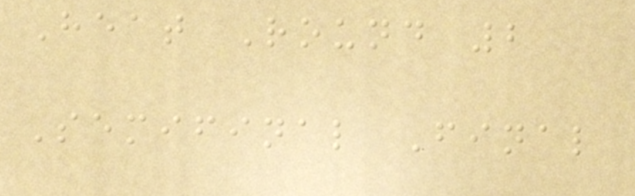Heat Round 2
Semifinal Final
